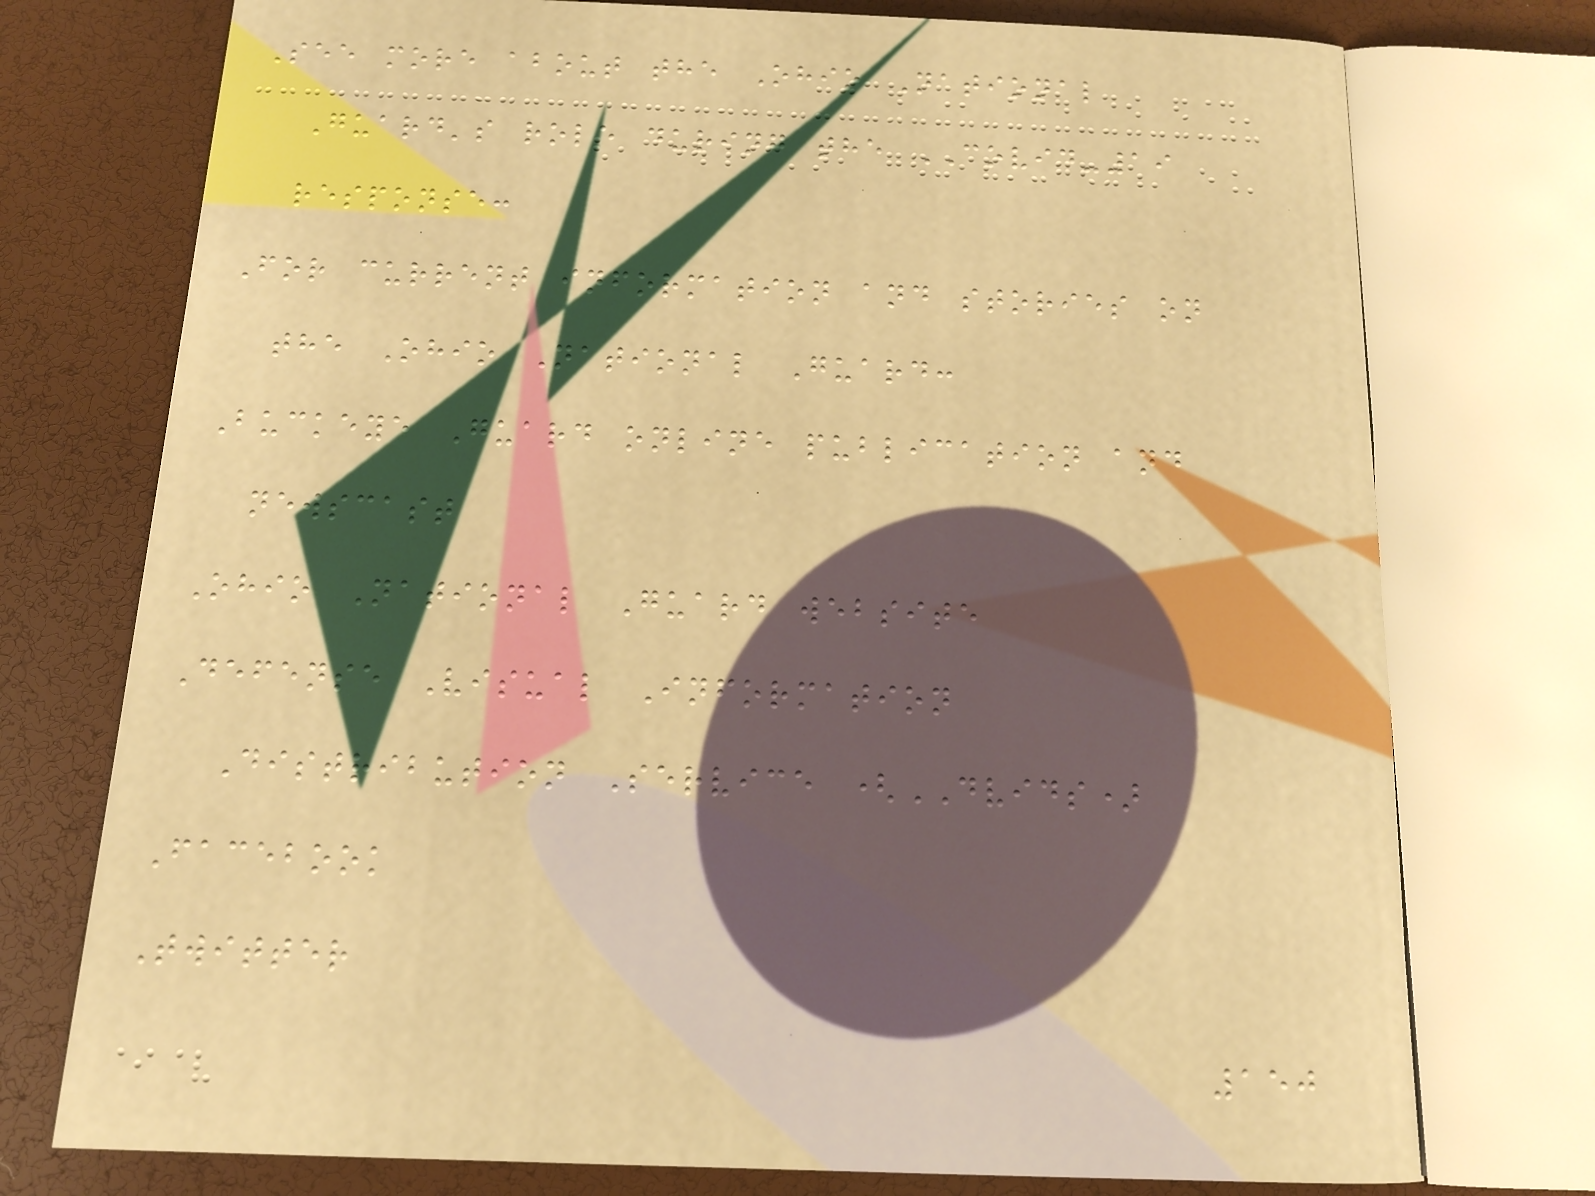See more about the Ohio National
Guard's role during the COVID-19
response:
For current information and stories on
the Ohio National Guard:
Buckeye Guard online publication and
newscast
Ohio National Guard website
Defense Visual Information
Distribution Service (DVIDS)
Facebook
Twitter
150
